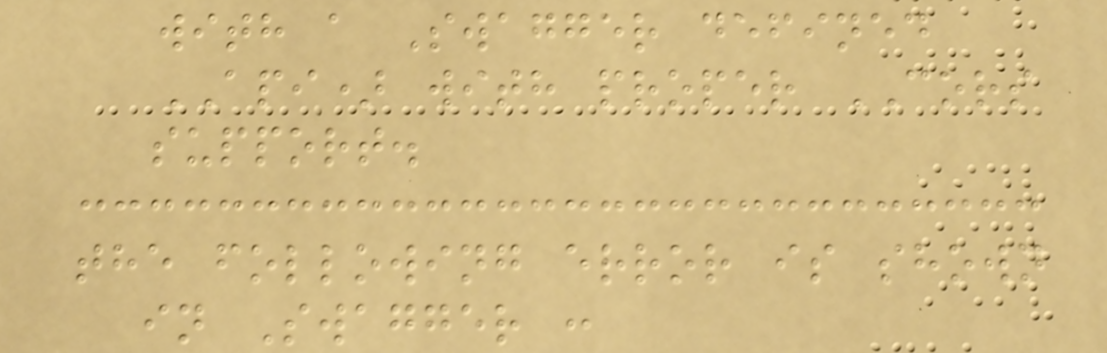with a Swagger defined
API) with proper CORS
support.
the following error is shown
in Swagger :
